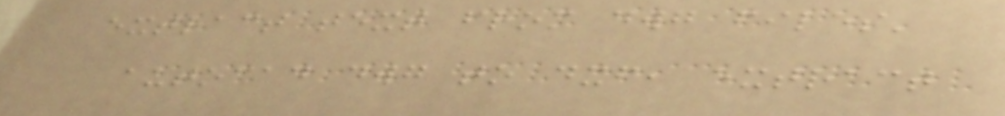extract text from dwg files'
autocad dwg to dxf, extract
